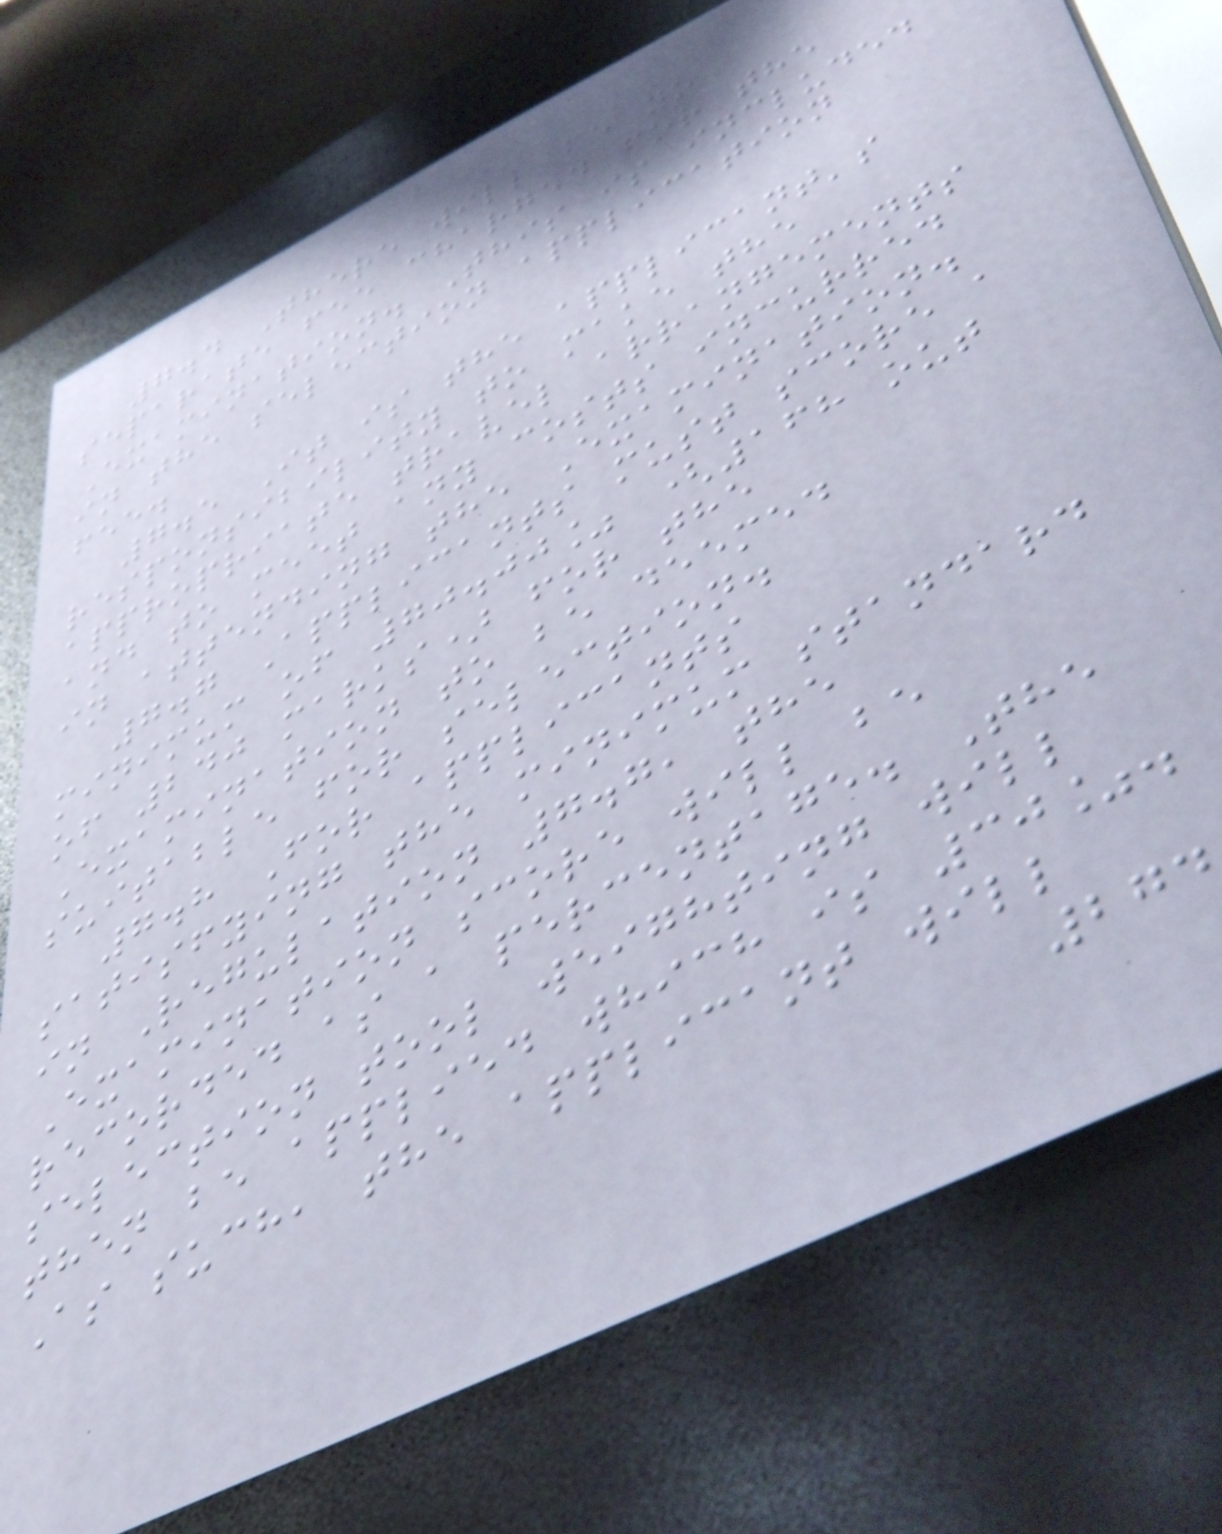7.4 There will be no
separate fee charged for the
Examination. This is included
in the selection application
fee.
7.5 It is the applicant's
responsibility to make the
appropriate travel arrangements
and to meet any costs incurred
in attending the Examination.
7.7 Applicants must score a
minimum of 70.00% (168 out
of 240 marks) for the
Examination to be deemed
suitable for selection.
7.8 For applicants
satisfying the minimum standard
in Regulation 7.7, the
Examination score will be
recorded as a percentage. The
selection tool weighting will
then be applied which is 30%.
As such, the applicant will
274
